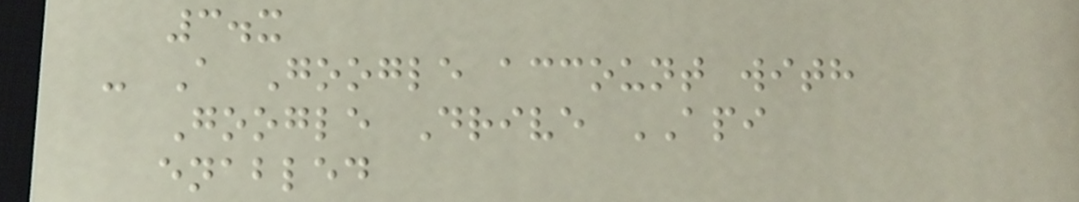3.x
- A Google account with
Google Drive API
enabled
